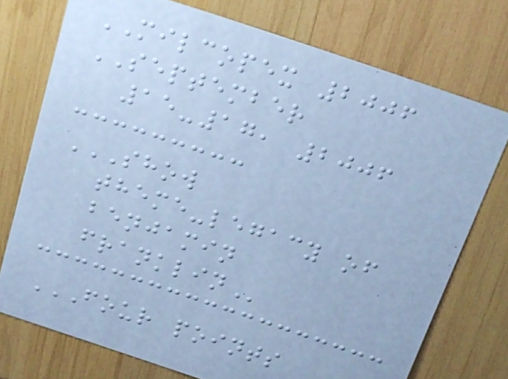MILCOPEX 2006
SEPTEMBER
15-17, 2006
SHOW
THEME-LEGACY OF
BENJAMIN
FRANKLIN
FOUR POINTS
